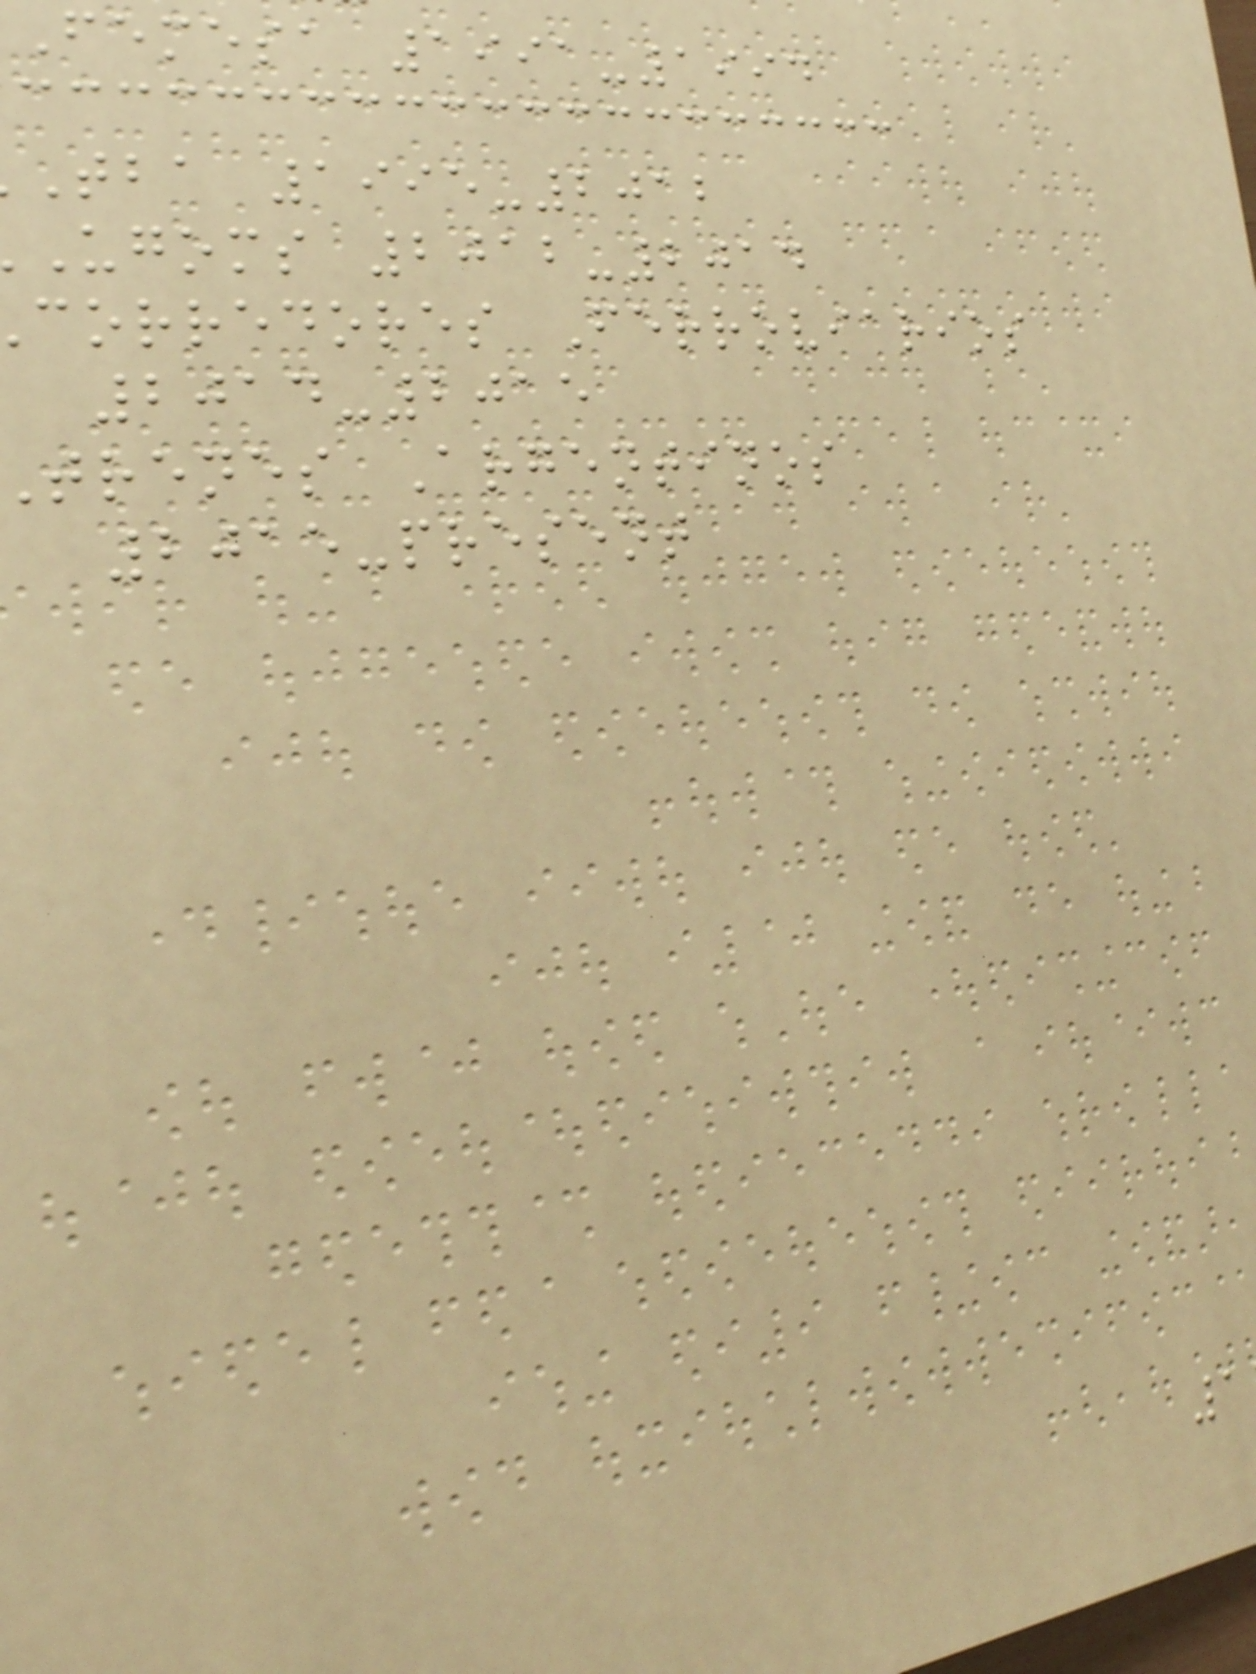femesa 1991-1994
tba 1995-2012
ugoms 2012-2014
corredores Ferroviarios
2014-2015
trenes Argentinos
2015-present
